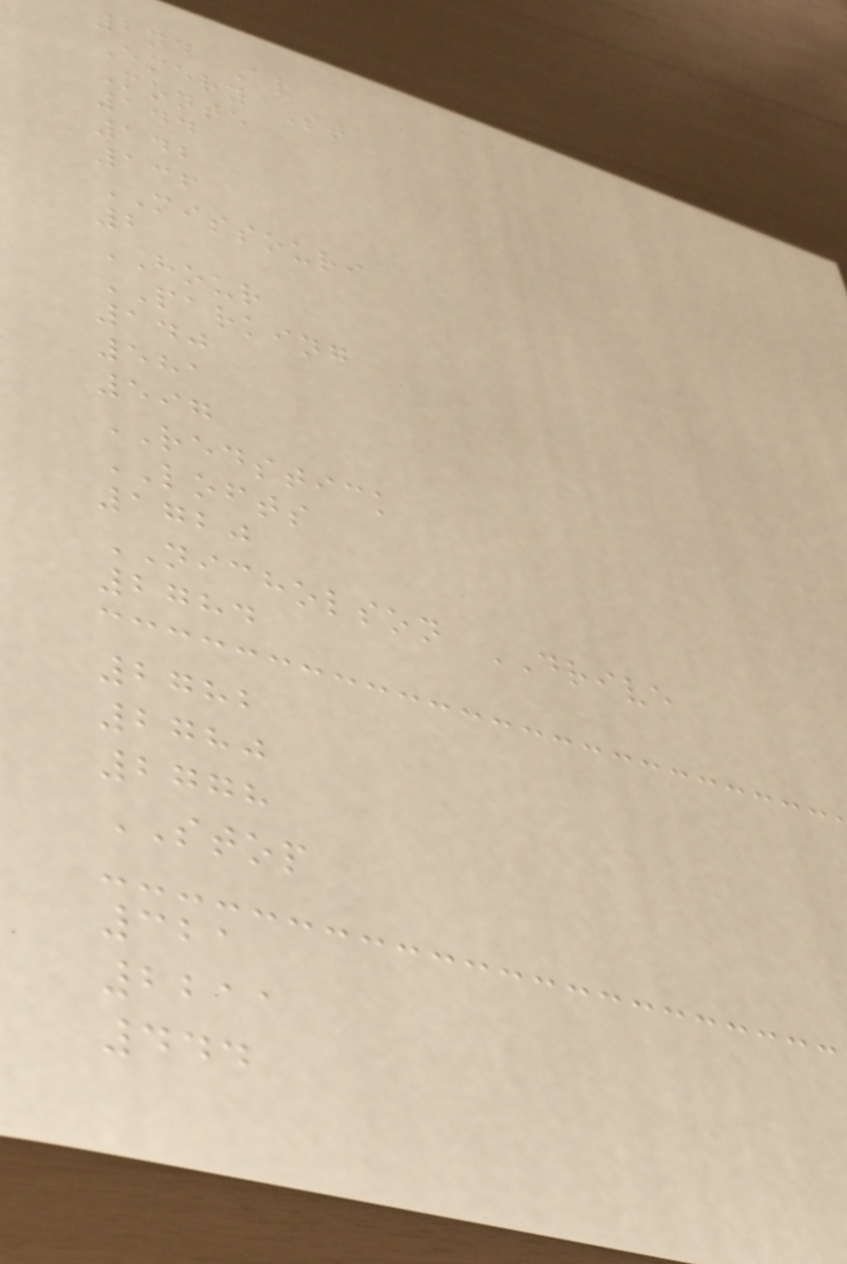2nd Av
Emery St
Monte
144
142
136
MISSOURI
2
HOUR
PARKING
140
581
597
REDSTICK
LOFTS
1720
NICHOLSON DRIVE
2784
2782
2780
2778
STOP
321
2211
444
